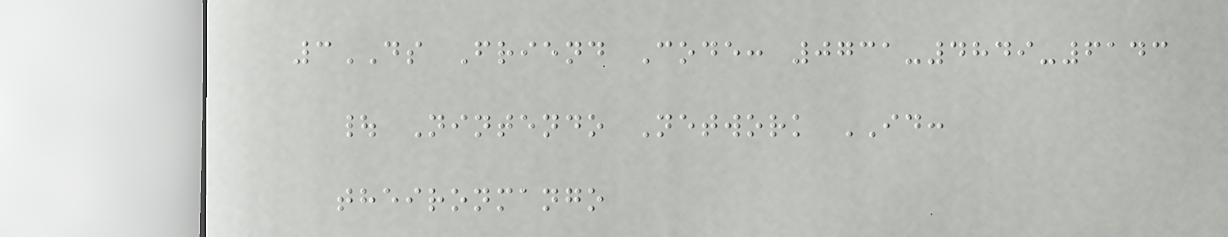3DS Friend Code: 0731-4849-6143
| Nintendo Network ID:
theironmango
